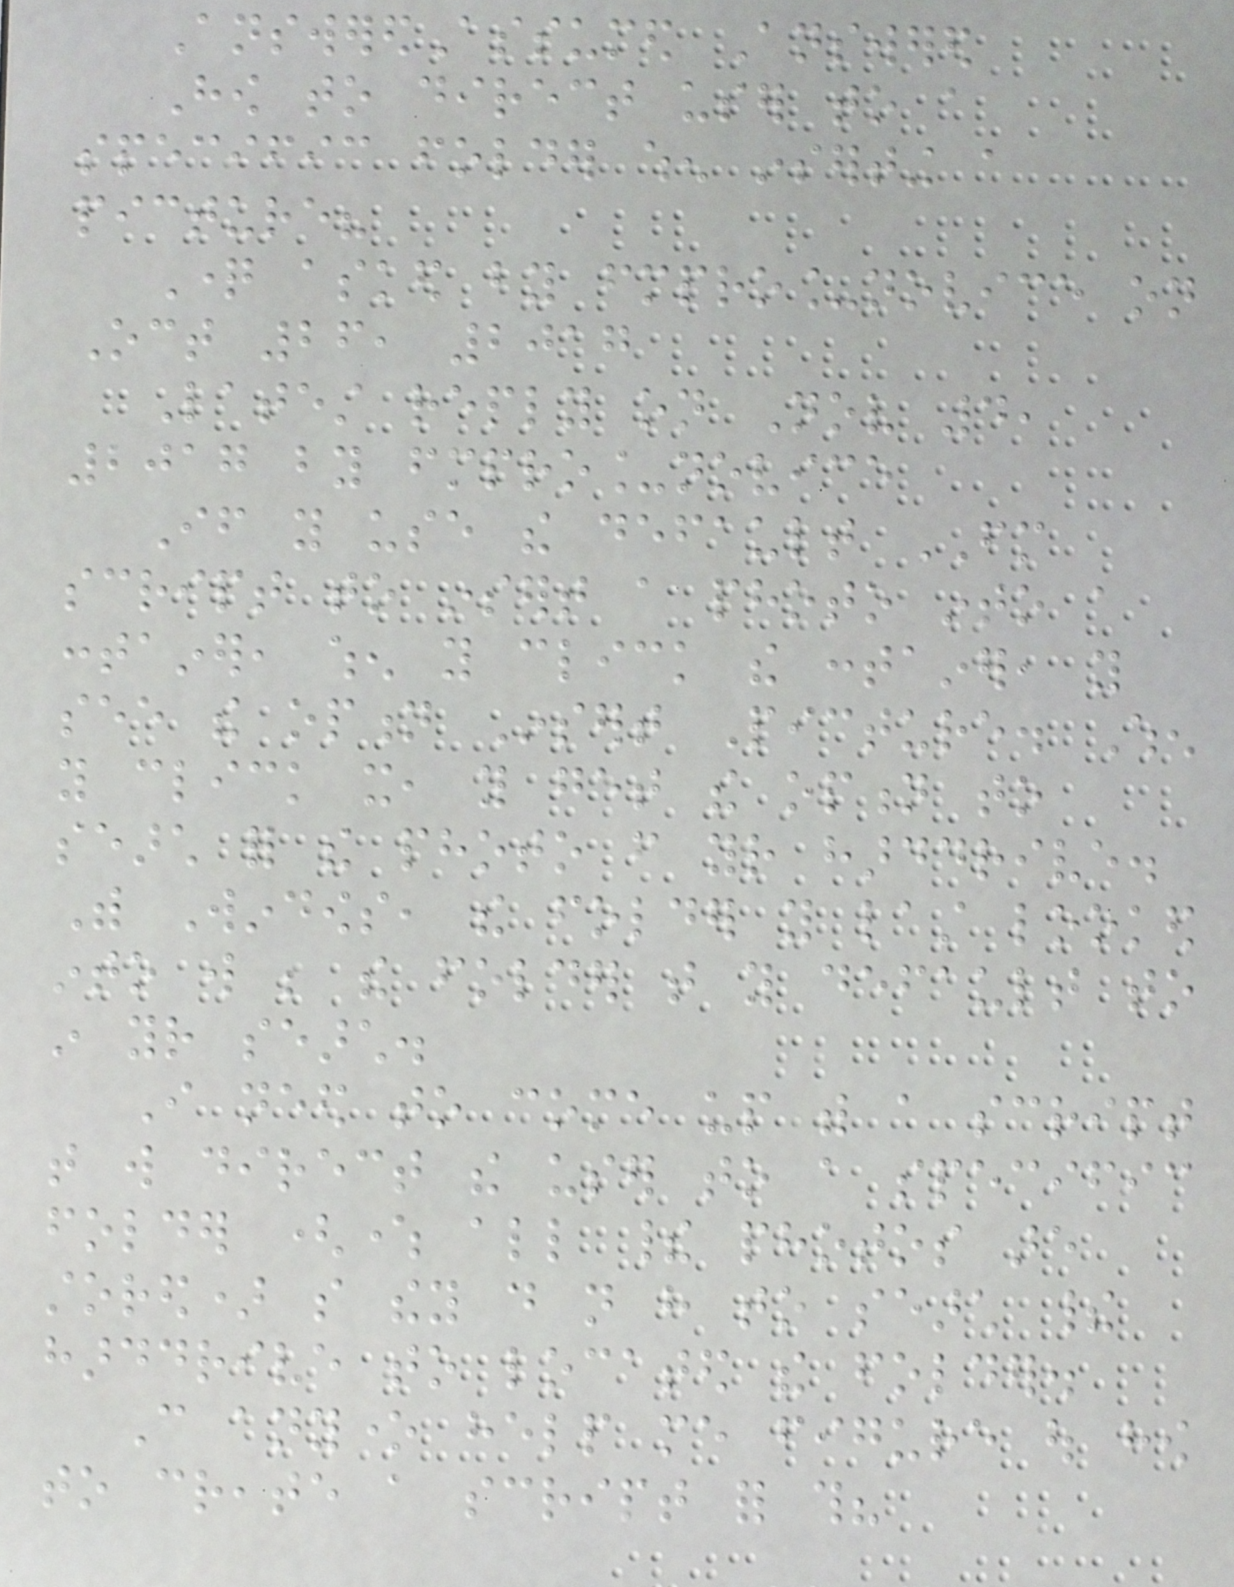AnsweredAssumed Answered
How to direct user to a
specific folder when inserting a
picture?
Question asked by fmpro_novice on
Oct 26, 2017
Latest reply on Nov 4,
2017 by fmpro_novice
If you use the default FM
script to insert a photo into a
container, when you click the container, you
see the option Insert Picture. When
you click it, you get the option to
search for the photo from your harddrive.
With Windows, the folder you last looked
into will be the folder that you default to
in your search.
I need to come up with a script
that will direct the user to a specific
folder (where all their photos are
stored) so they do not have to search their
harddrive to located the folder.
Can anyone help me figure out how
to create a script for this?
